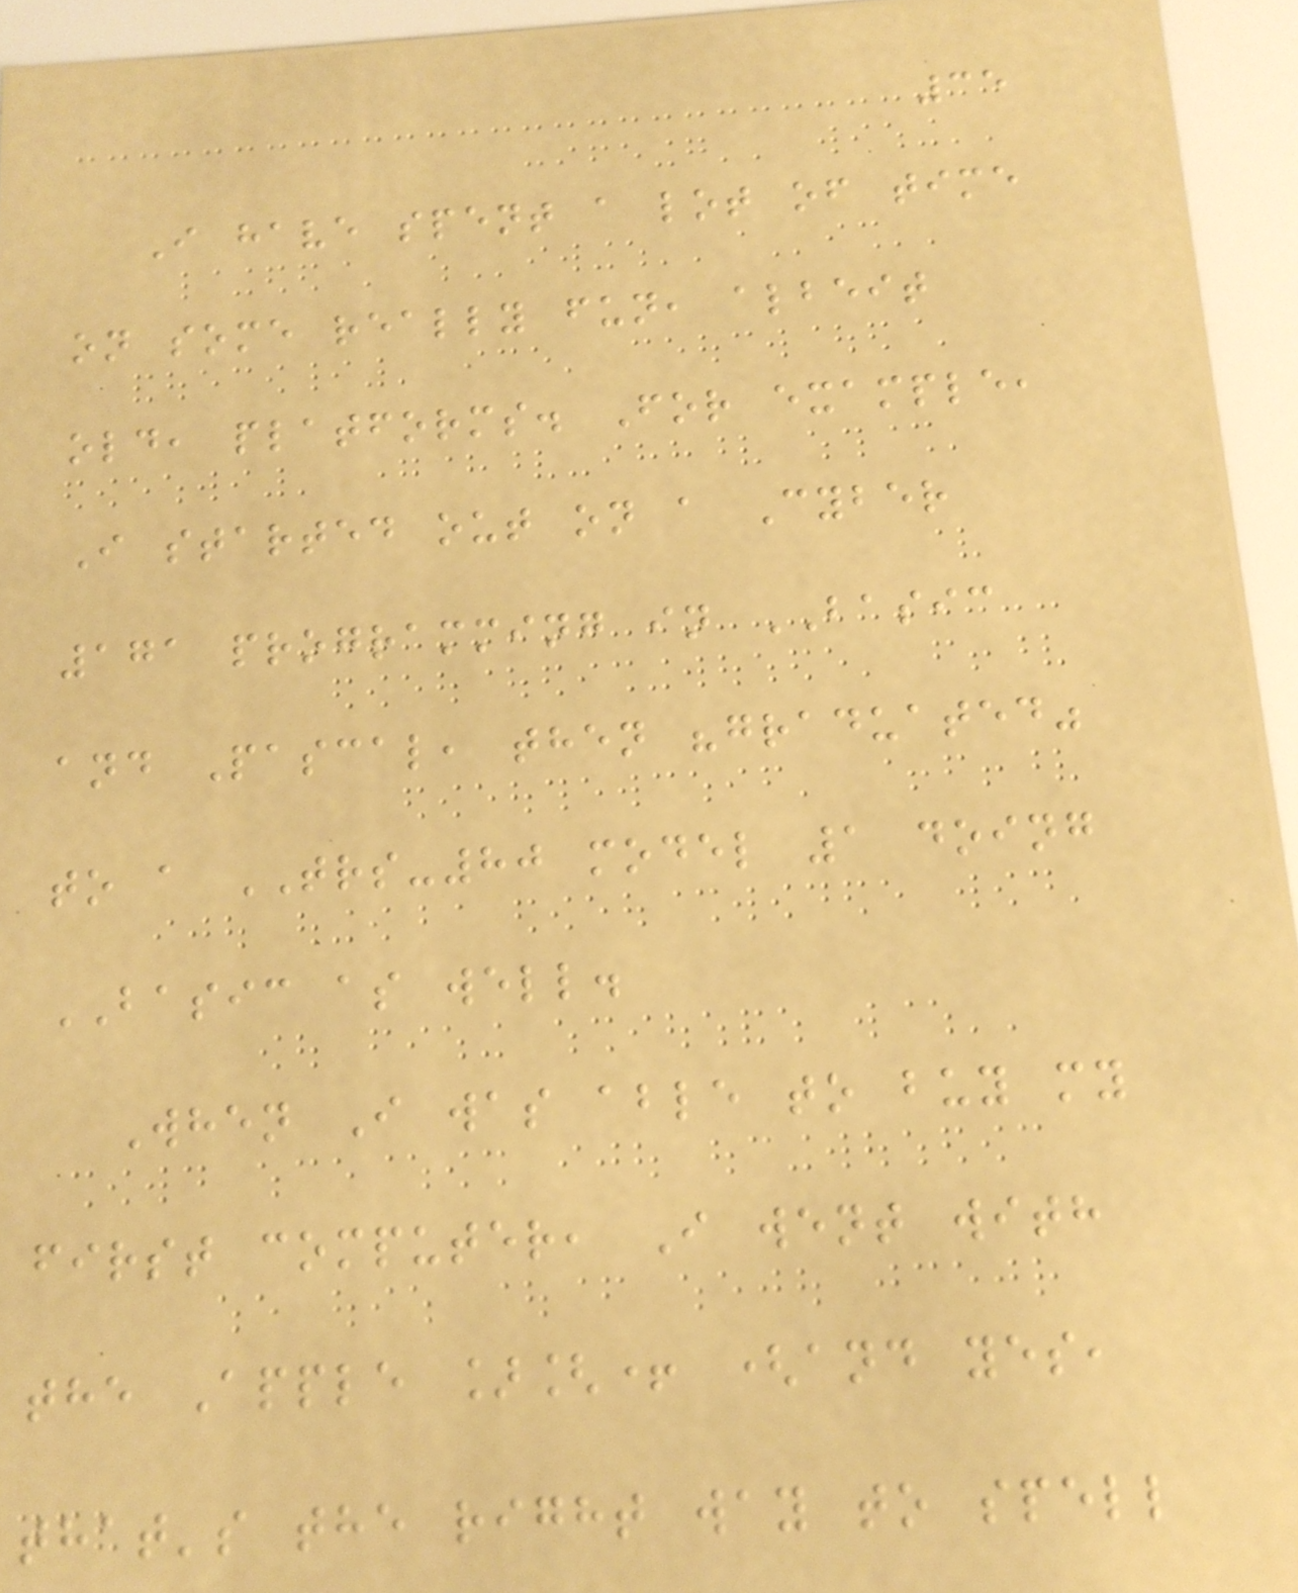35
I have spent a lot of time
on some really fun, albeit
old, platforms. For example,
I started out on a Cyber
171 programming in BASIC
and Pascal, then "graduated"
to a TRS-80 model 1 doing
BASIC as well.
When I was able to buy my
first computer, I went with
the Apple ][+ (and yes,
that's the right way to spell
